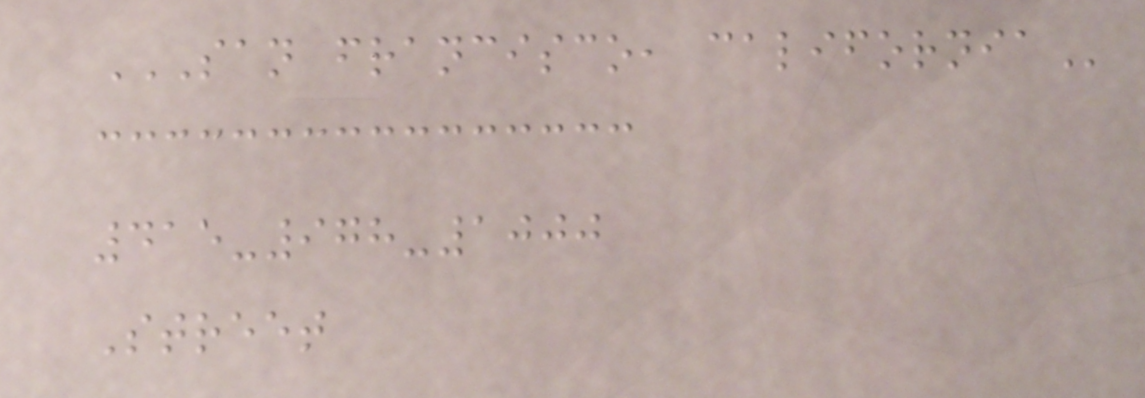SAN FRANCISCO, CALIFORNIA
415-978-1000
Street
